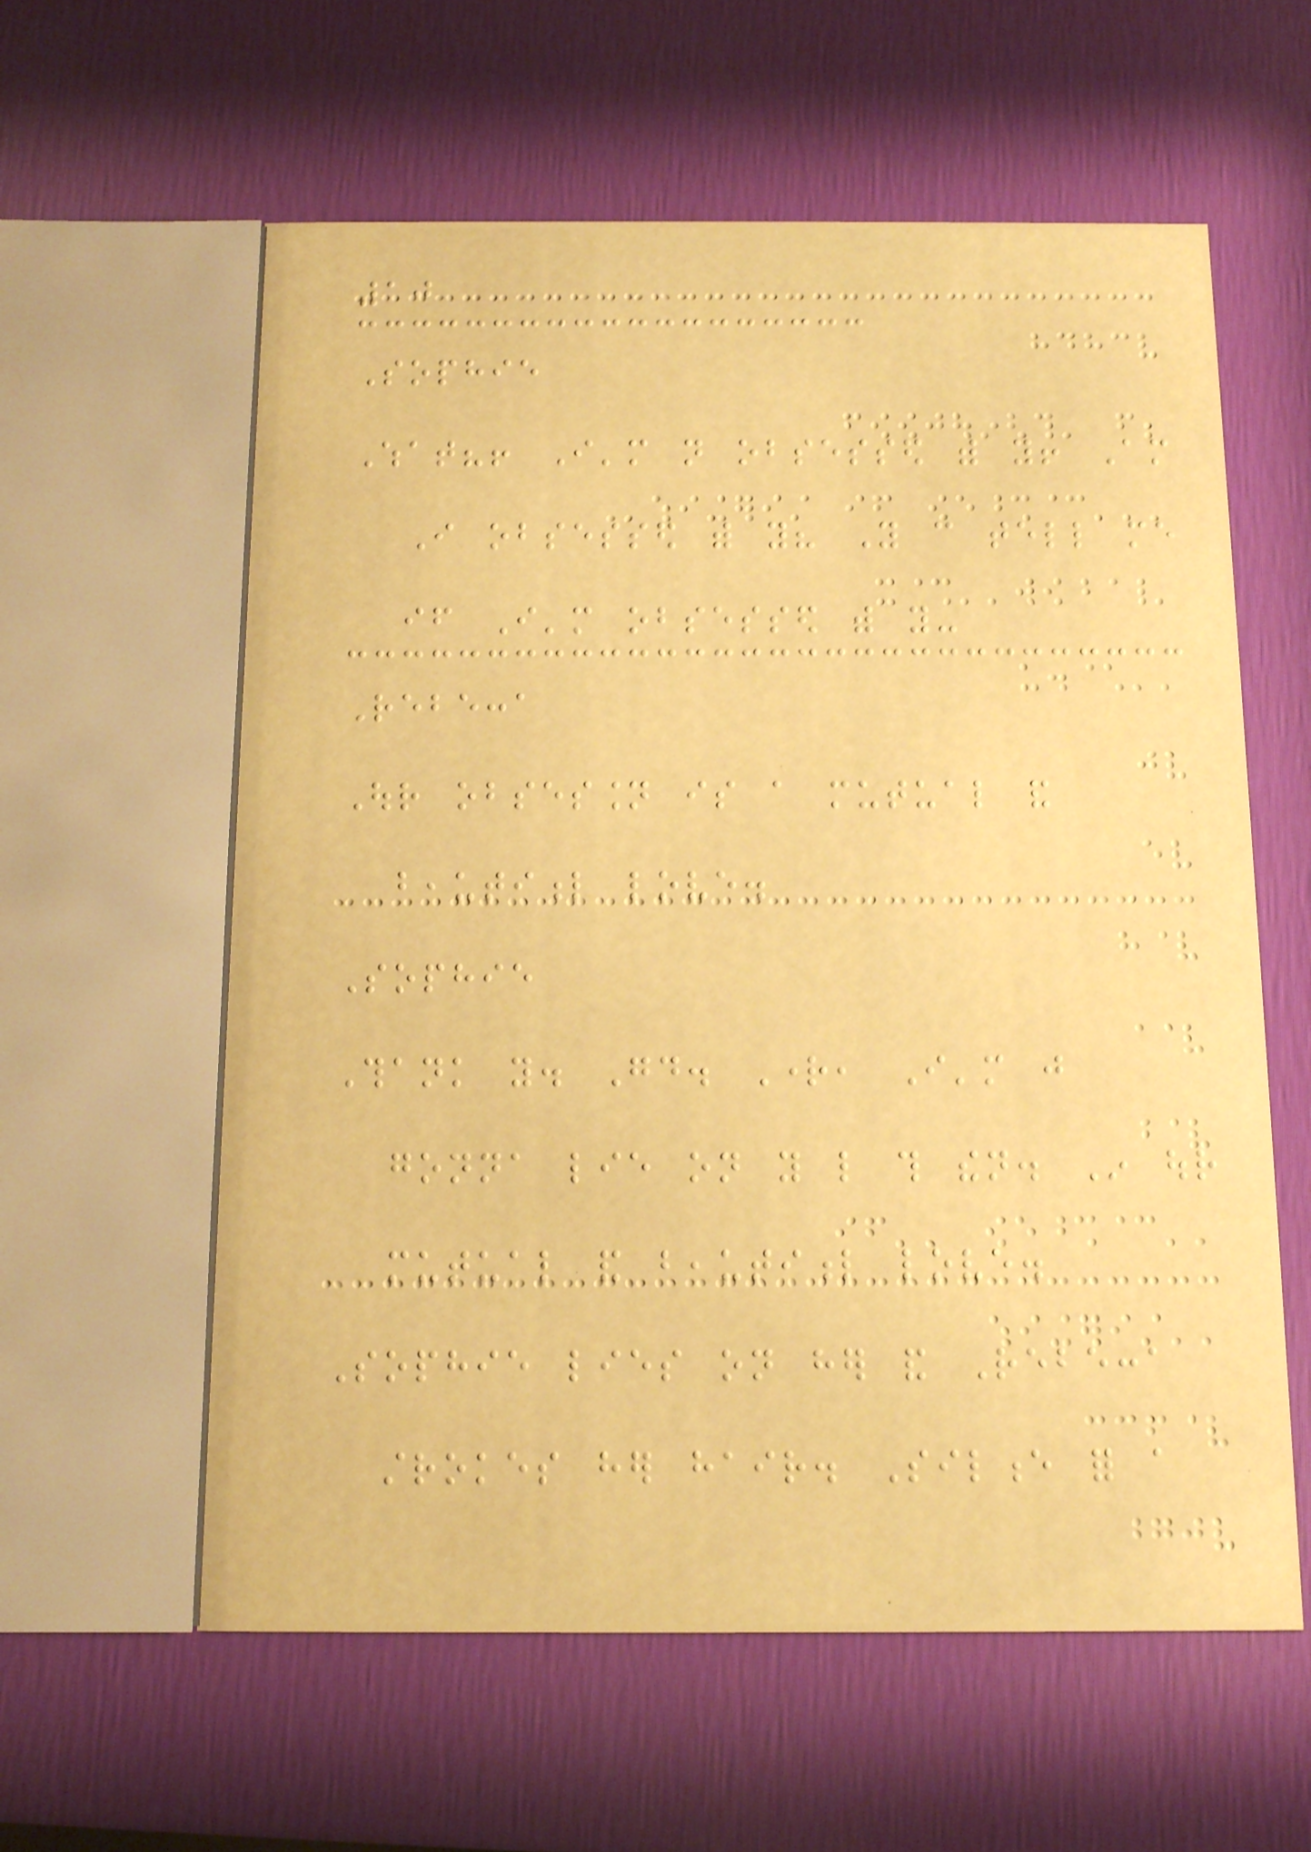10
Sophie
What?! I'm not obsessed with you! Am
I obsessed with you? You can tell me
if I'm obsessed with you-
Rebecca
Our obsession is a mutual and
beautiful love.
Sophie
Thank you. Good. Right, I'm just
gonna lie on you like this then. In our
mutual and beautiful love.
Sophie lies on her and Rebecca
strokes her hair. Silence for a
